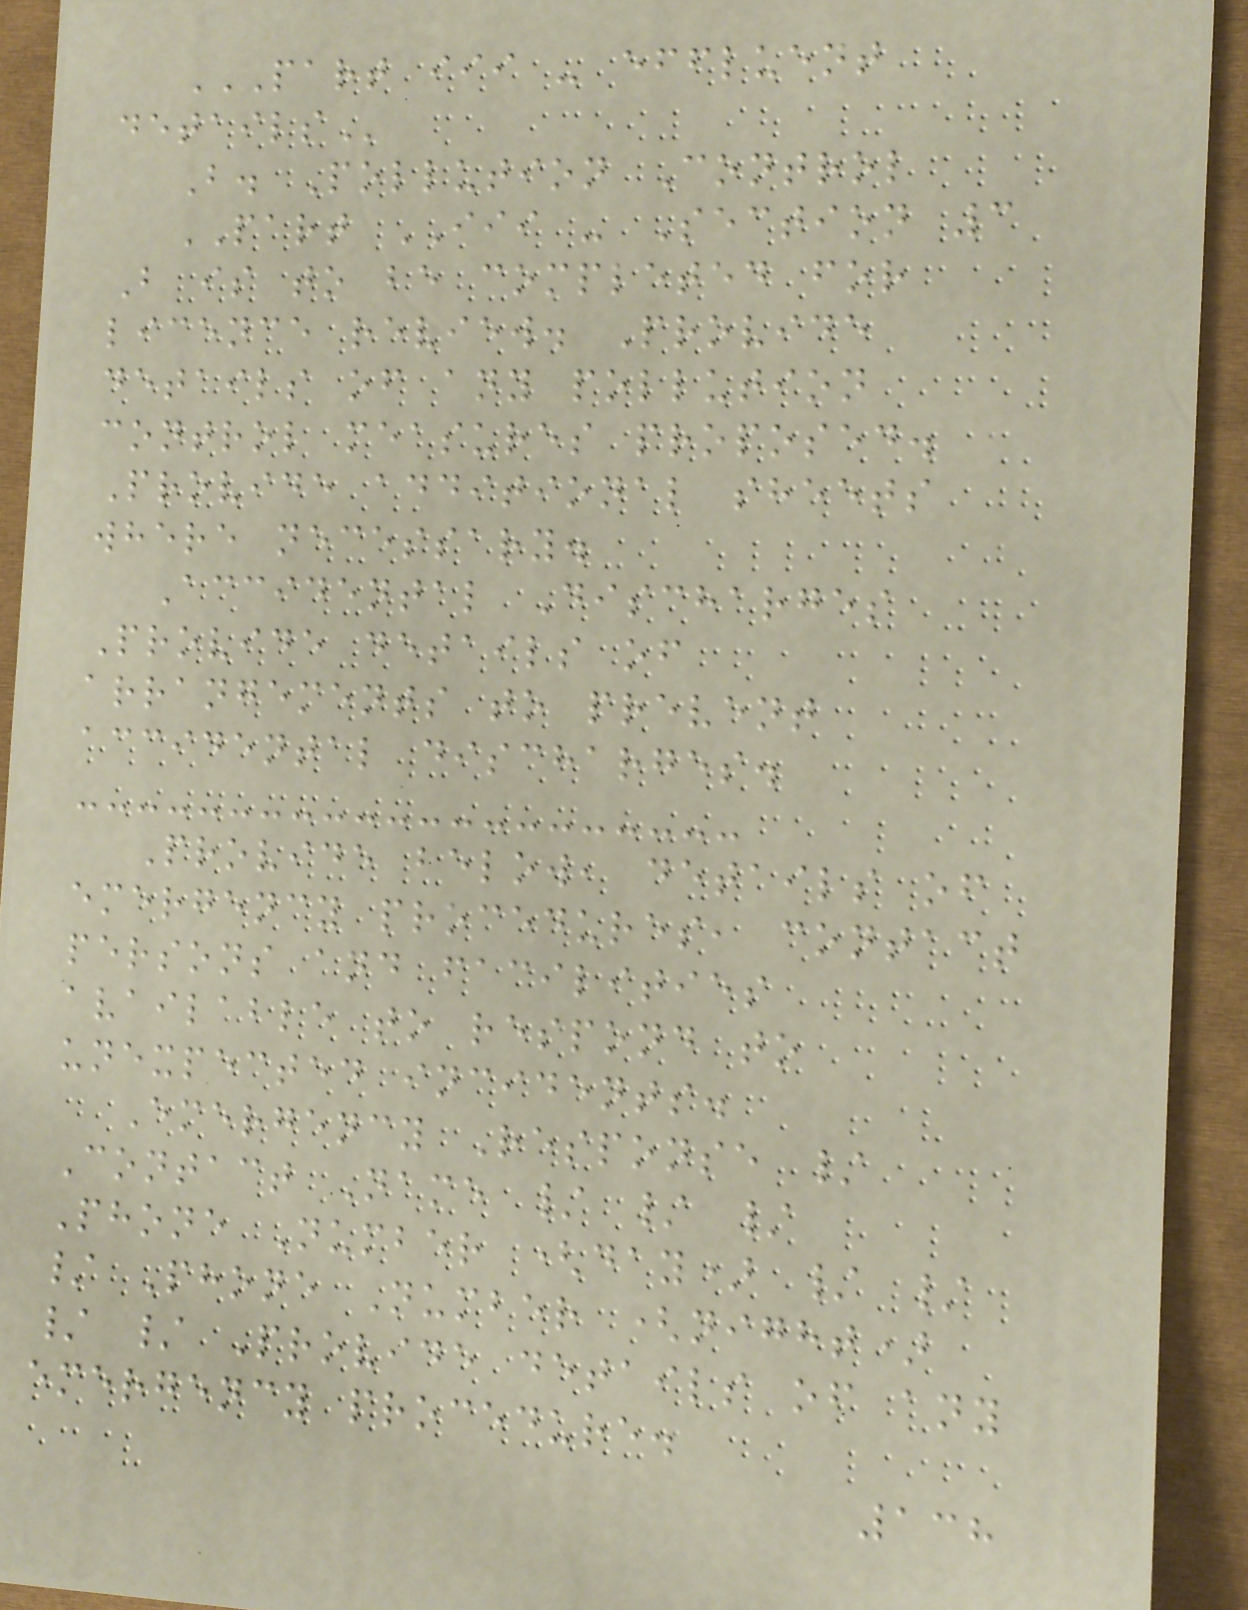PART III - EFFLUENT
DETAILS
B. Pollution Control
PART III - Section 3
B is to be completed for
licence review. Provide
details of any pollution
control measures proposed.
Provide additional sheets
where necessary.
Accidental Discharges
Provide details of
arrangements to prevent
accidental discharges.
Provide below, details of
emergency procedures, contact
persons and facilities
available to respond to
unexpected incidents.
Emergency Response /
Contact Name / / /
Phone Number (day) / /
/ Phone Number (night)
/ / Provide details of any
emergency procedure.
138
